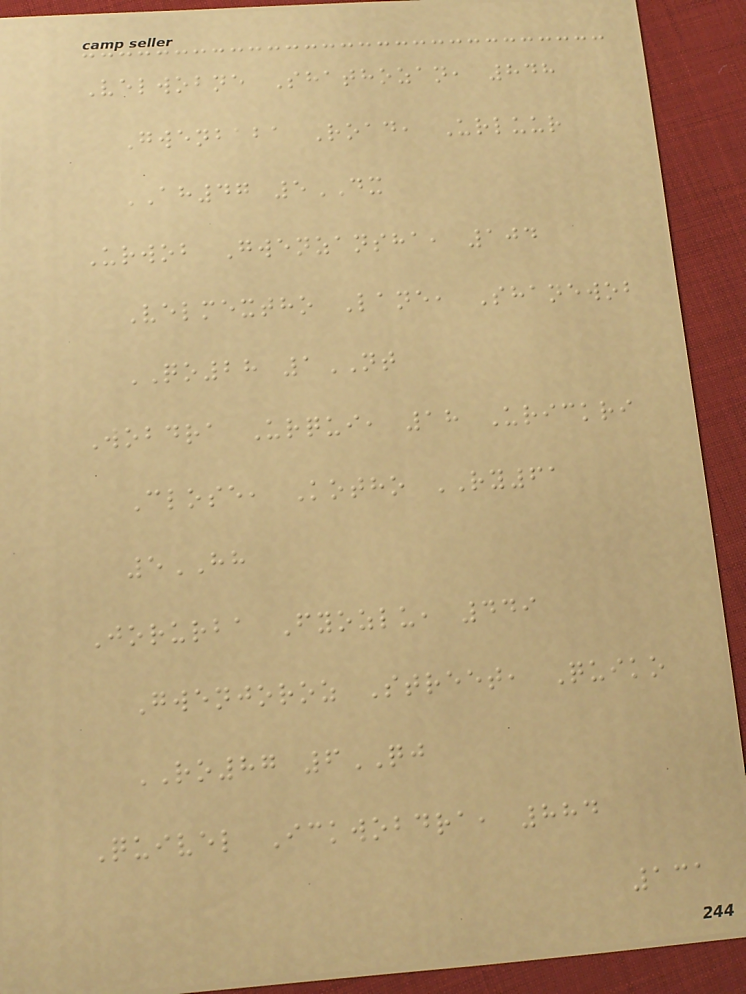Velwobne Shathozan, 848
Gwenbaba Road, Urluur
AH47 5DX
Urwob Gwenzansha, 104
Velmextho Lane, Shanewob
QO28 1NT
Wobdra Urqui, 18 Urickri
Close, Kotho RY61
5HH
Jorurba Fyozlu, 449
Gwenjoroz Street, Quiko
RO87 6QJ
Quivel Ickwobdra, 884
131
